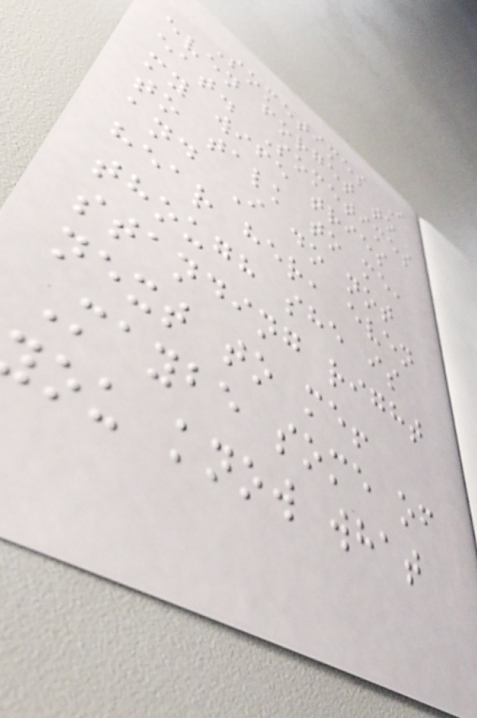Sometimes I
even forget to
eat. Sometimes
my wife tries
to talk to me,
and I do not
hear her, even
though she is
standing right
next to me!
Maybe some of
you know what
